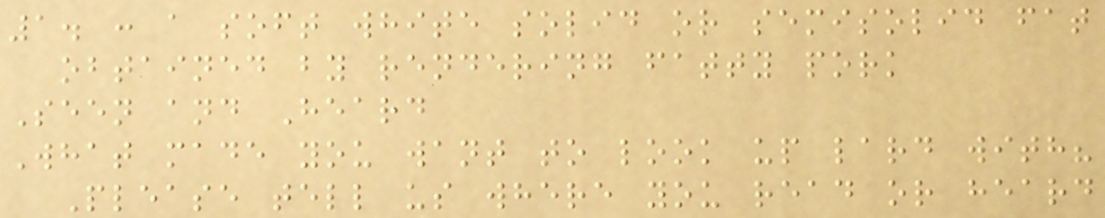1. : a soft white solid or semisolid fat
obtained by rendering fatty pork
Seen and Heard
What made you want to look up lard with?
Please tell us where you read or heard
